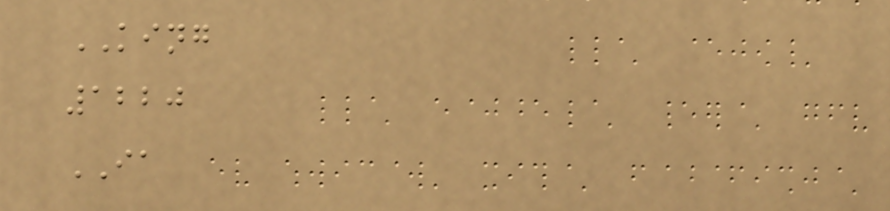KING
1220
IA
